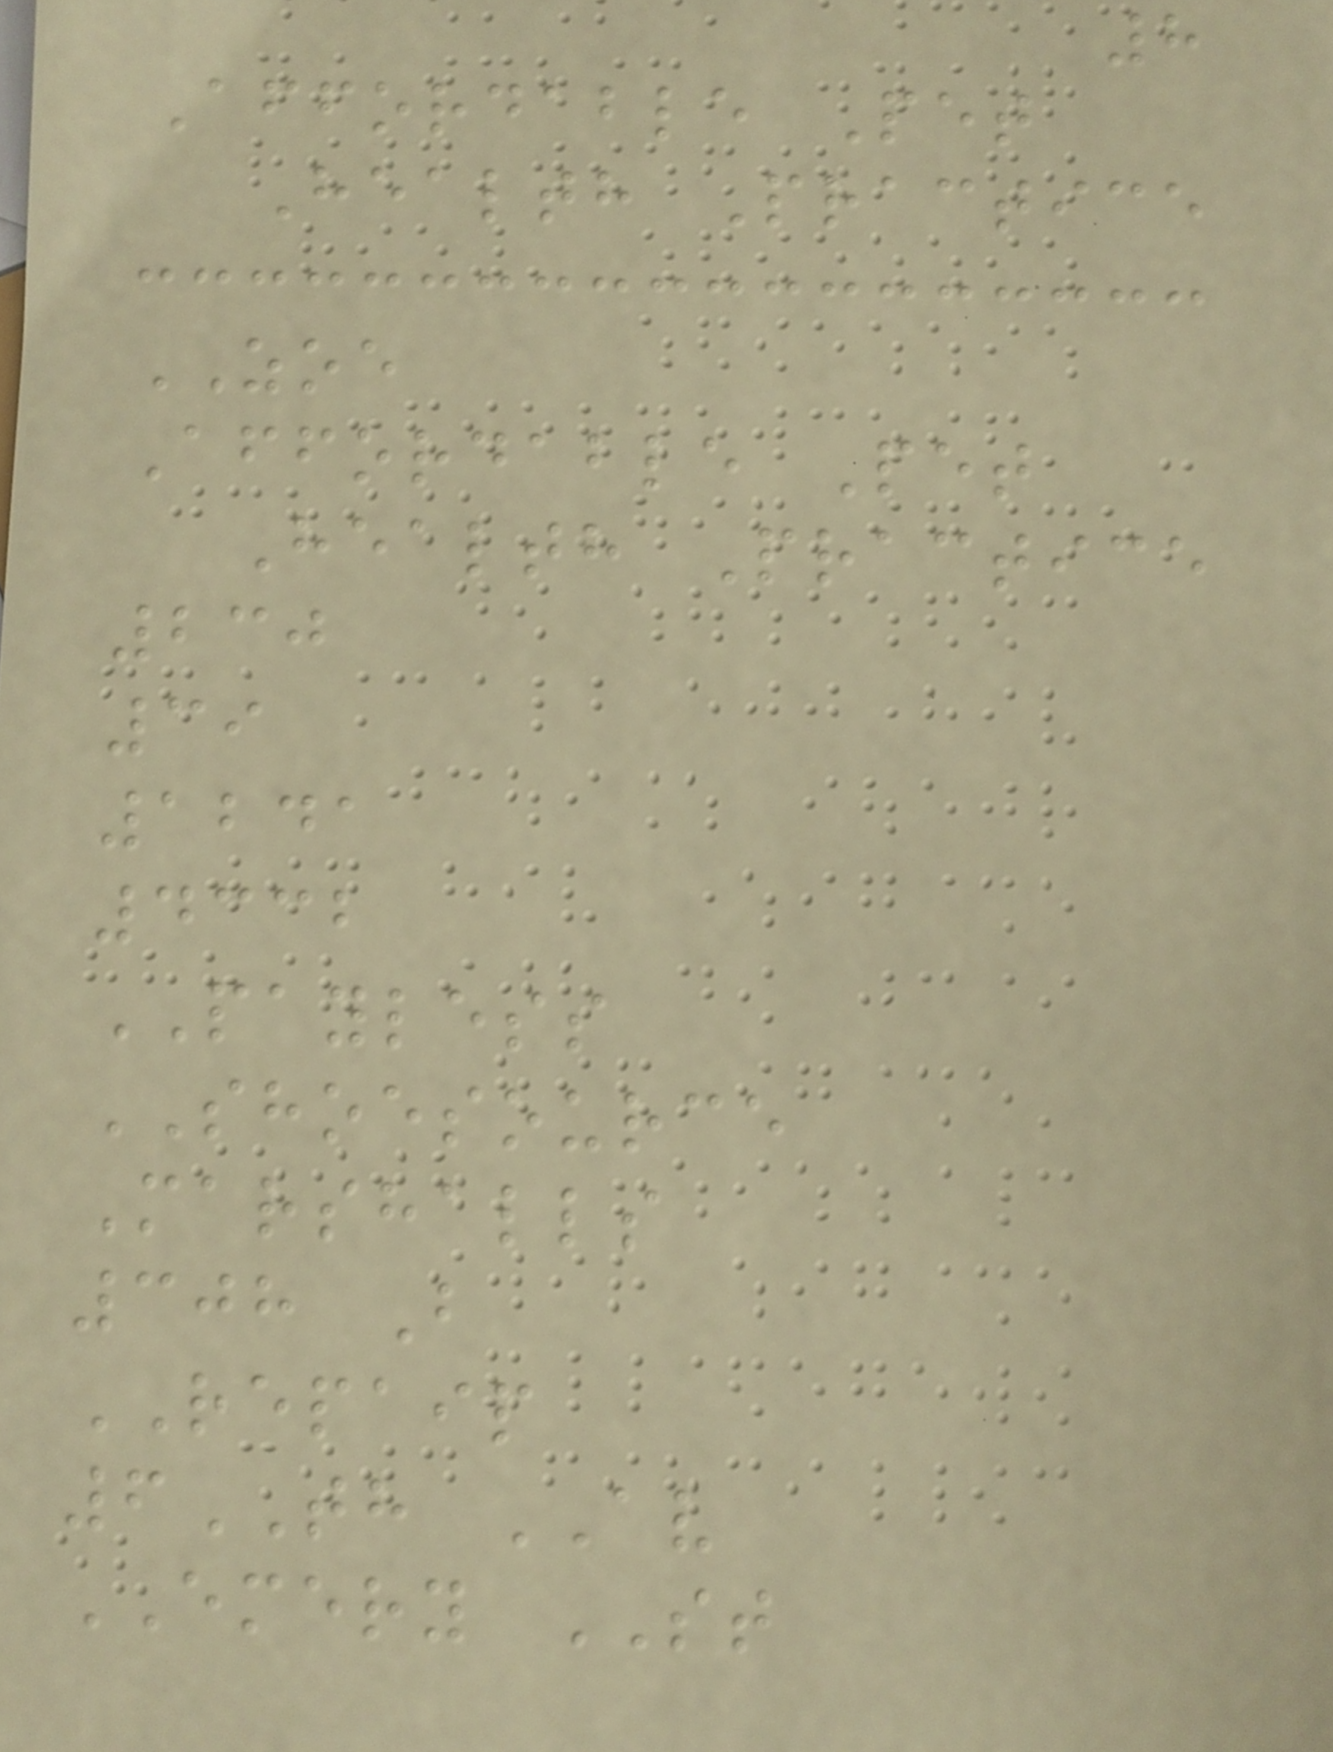8
Affordable Pet
Health Practice
ZOE
Affordable Pet
Health Practice
230
39
1241
4332
PAYLESS
SHOESOURCE
Marshalls
308 B
REPAIP
6TH AV
EMERY ST
